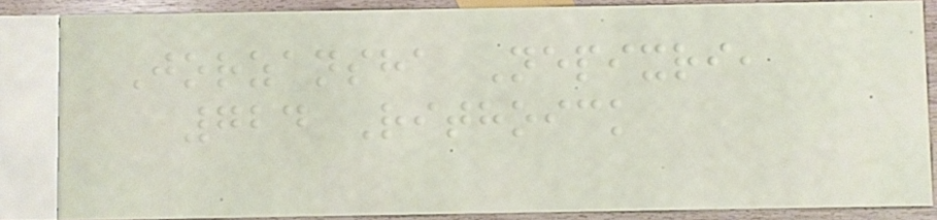Jorzansha Nepixri,
724 Rithoick
